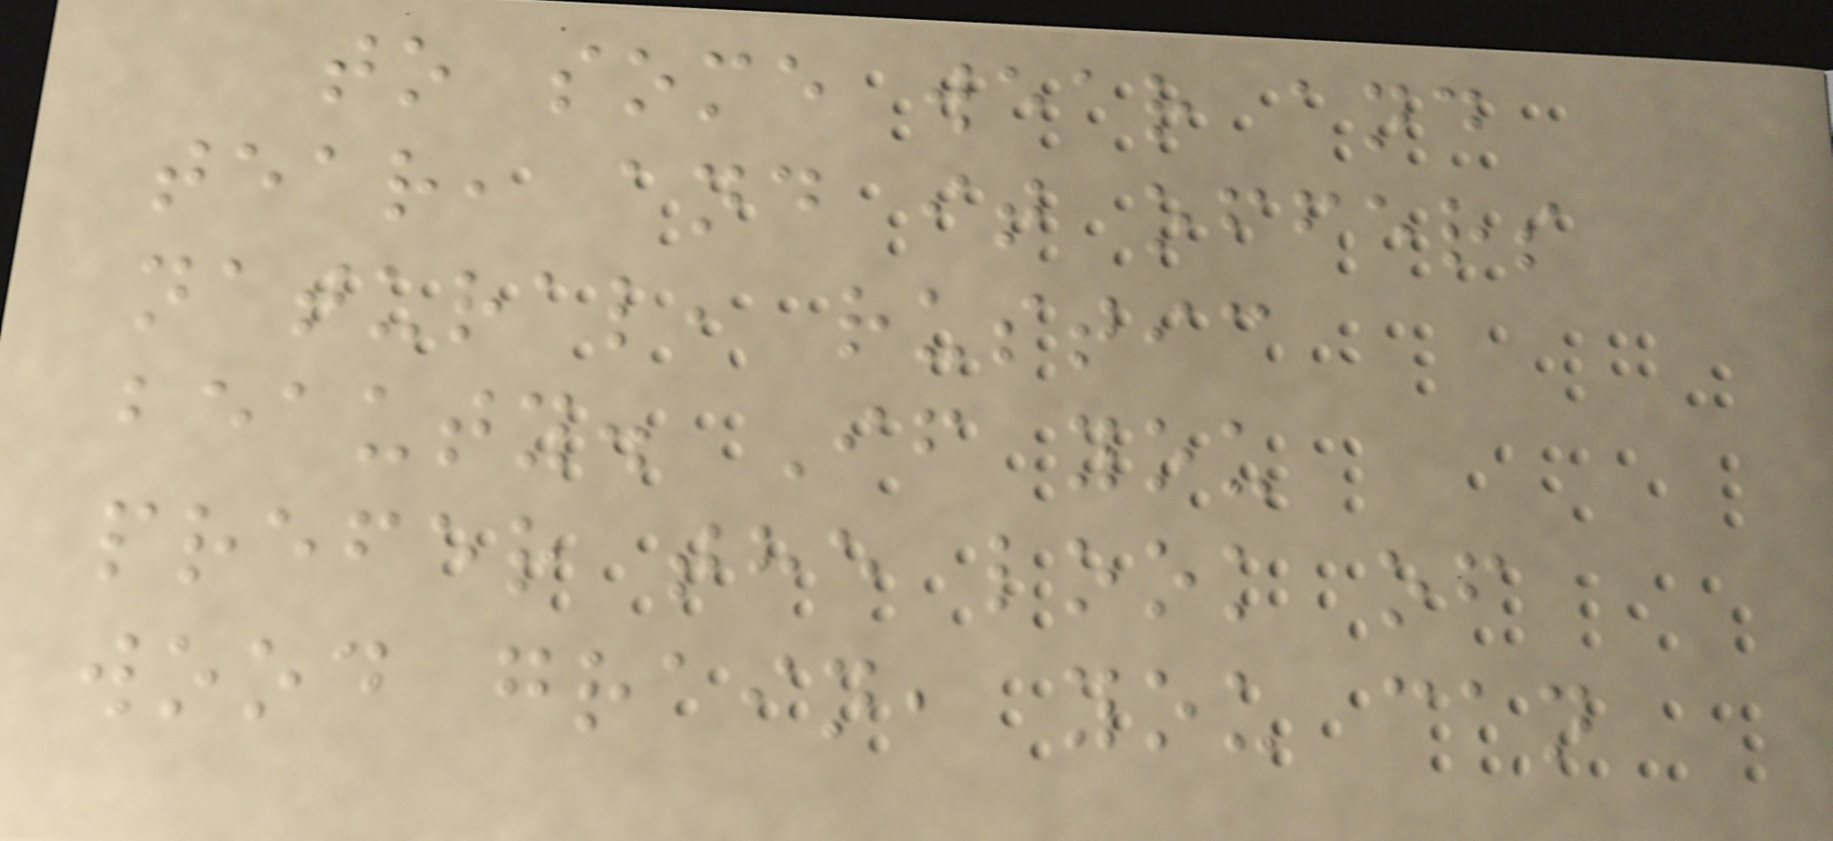to some wear and
tear, and it offers
natural, rustic
beauty. If you
prefer the look of
wood grain, you can
